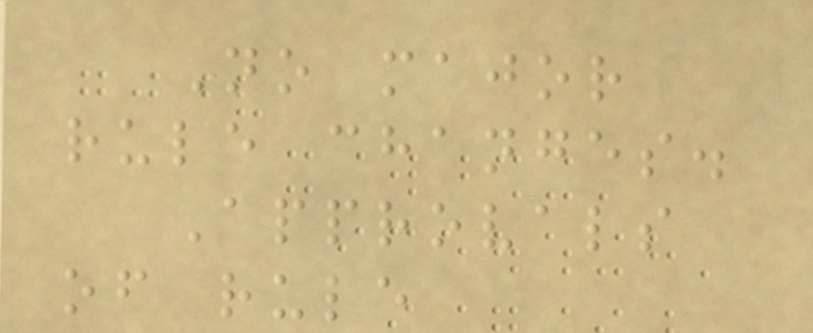No major
rule changes.
Approvals
of rule
